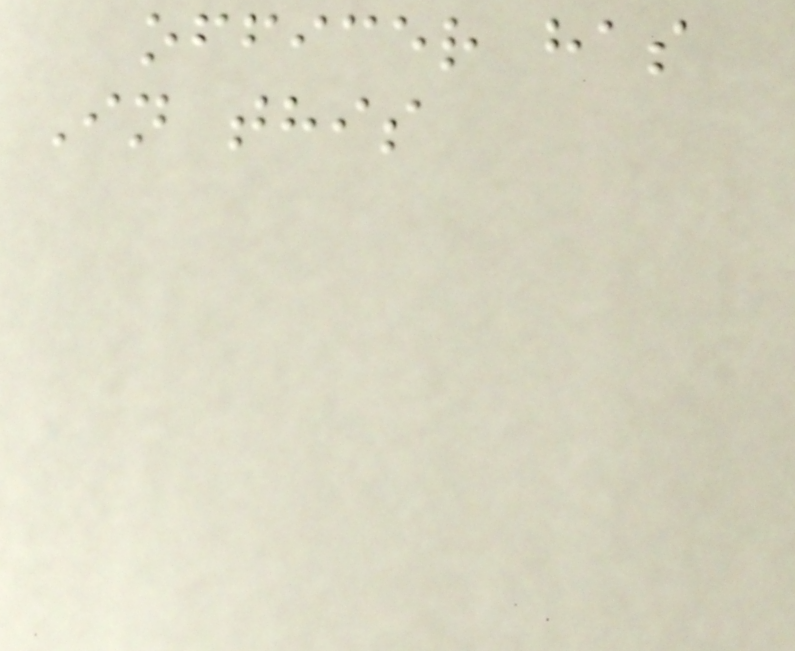officer has
In this
